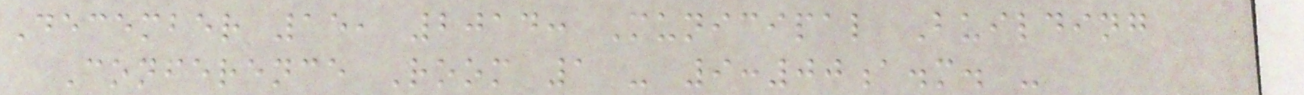December 15, 2014: Municipal Building
Conference Room 1 - 9:00a.m. -
